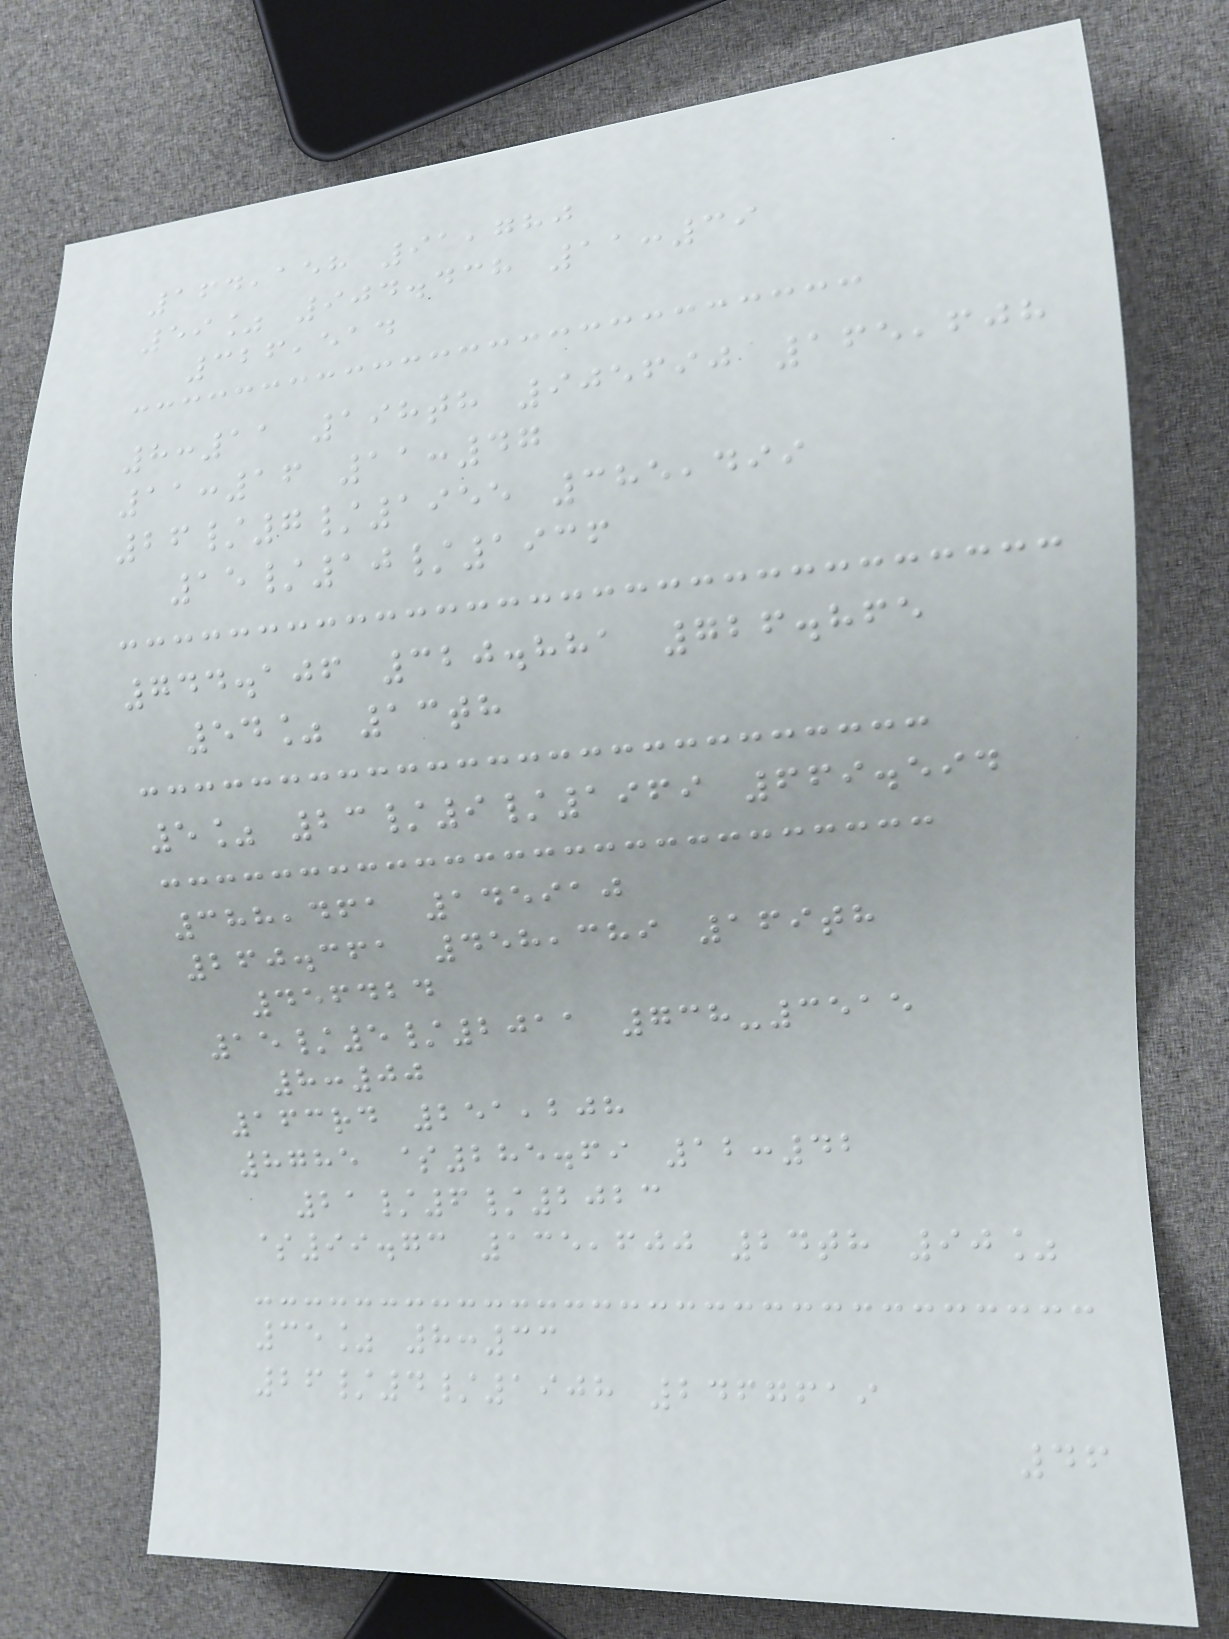164,158 91,780
59% 904.438 11:39
326,514
8:11 198th 905690 165,608
11:16 11:47
26/7/1955 385,499
15/10/1936
744.106 320.881 726.865
54% 13th
5% 23/9/1969 669.594
388,461 145910
260.361 458,389 169th
456424
15/5/2011 738-3515
8:00
163rd 251,208
8785 $285.69 12:42
21/6/2023
$99.73 135,600 24th 90%
35% 8:33
26/4/1908 2467619
46
